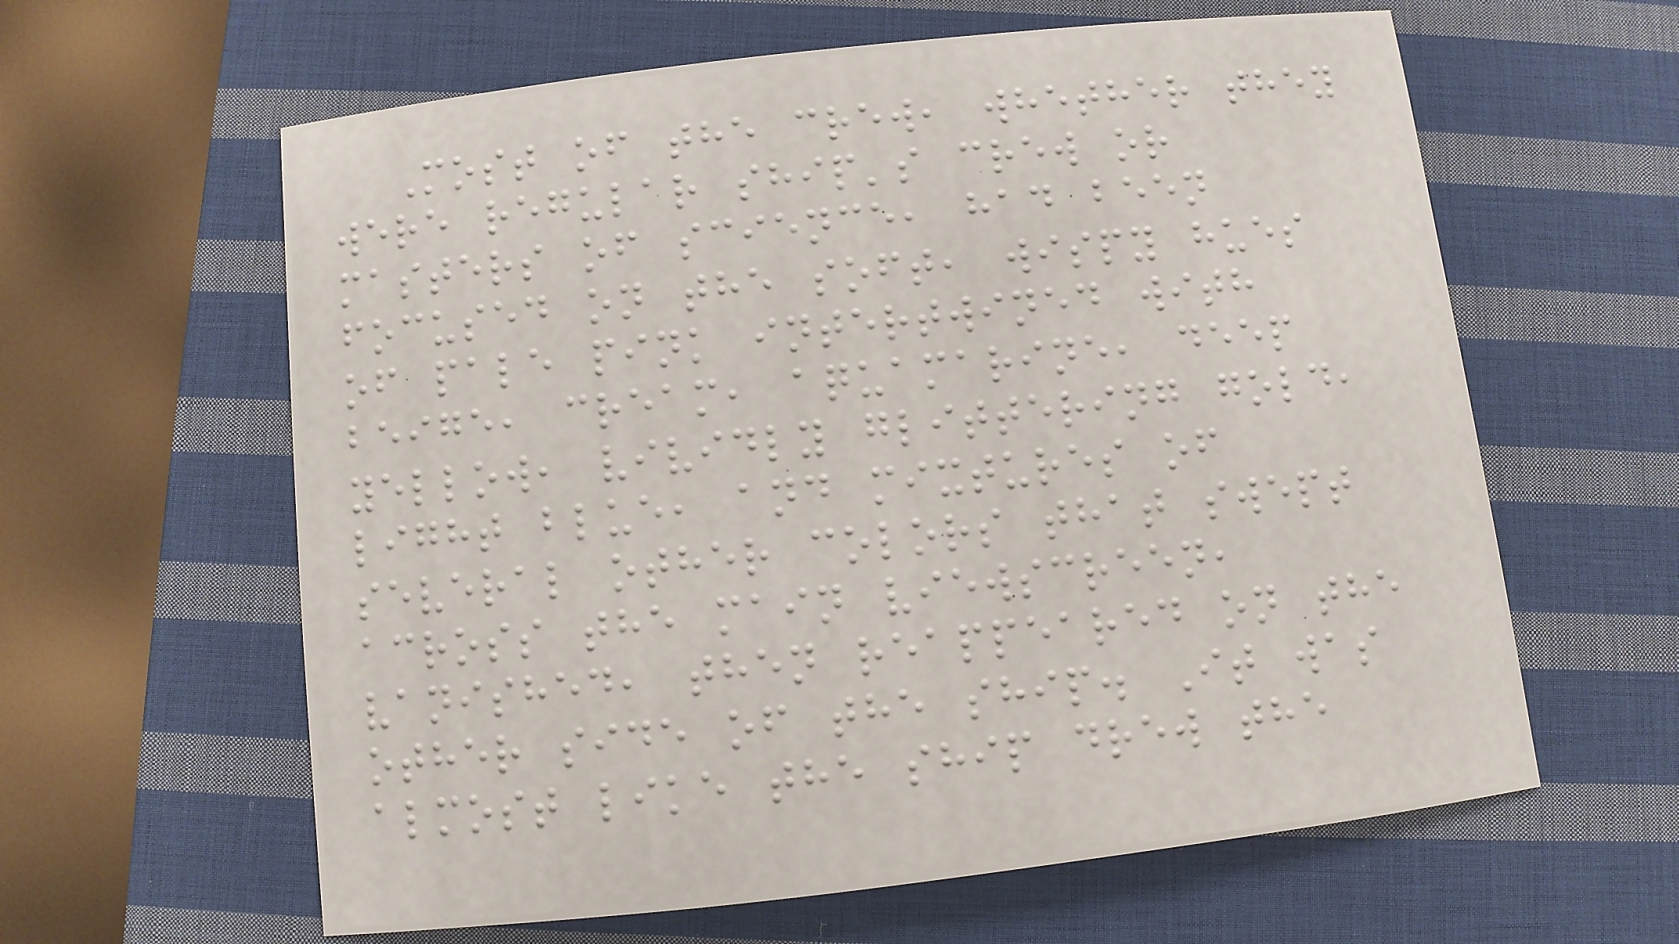Most of the crew, whether they
were regular ship's crew or
masters of science, had been
focused on the soft, wispy hues
of pale pink intertwined with
beige, cream, aquamarine, deep
yellow, vividly glittering gold,
light blue, and mixtures of
several other colors that swept
across the main viewscreen,
vanished, then reappeared on the
other side of the ship. It was
almost like the ship drew the
